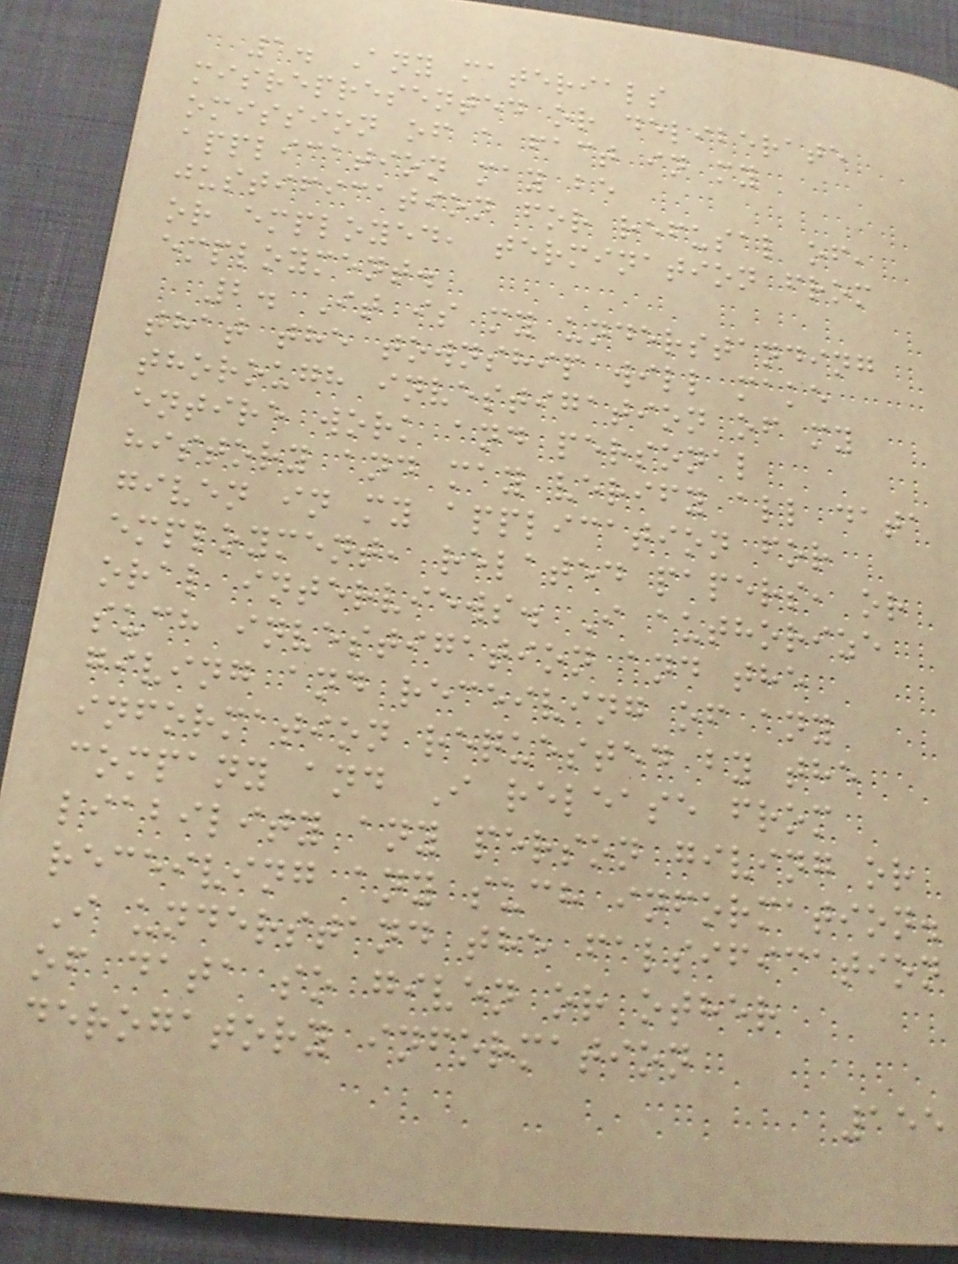1. Any materials
misrepresented or deliberate
omission of a fact in my
application may be
justification for refusal of,
or employed, termination from
employment.
2. It is my understanding
that the township will make
thorough investigation of my
entire work and personal
history and may verify all data
given in my application for
employment, related papers, or
oral interviews. I authorize
such investigation and the
giving and receiving of any
information requested by the
company and I release from
liability any person giving or
receiving any such information.
I understand the falsification
of data so given or other
derogatory information
155
